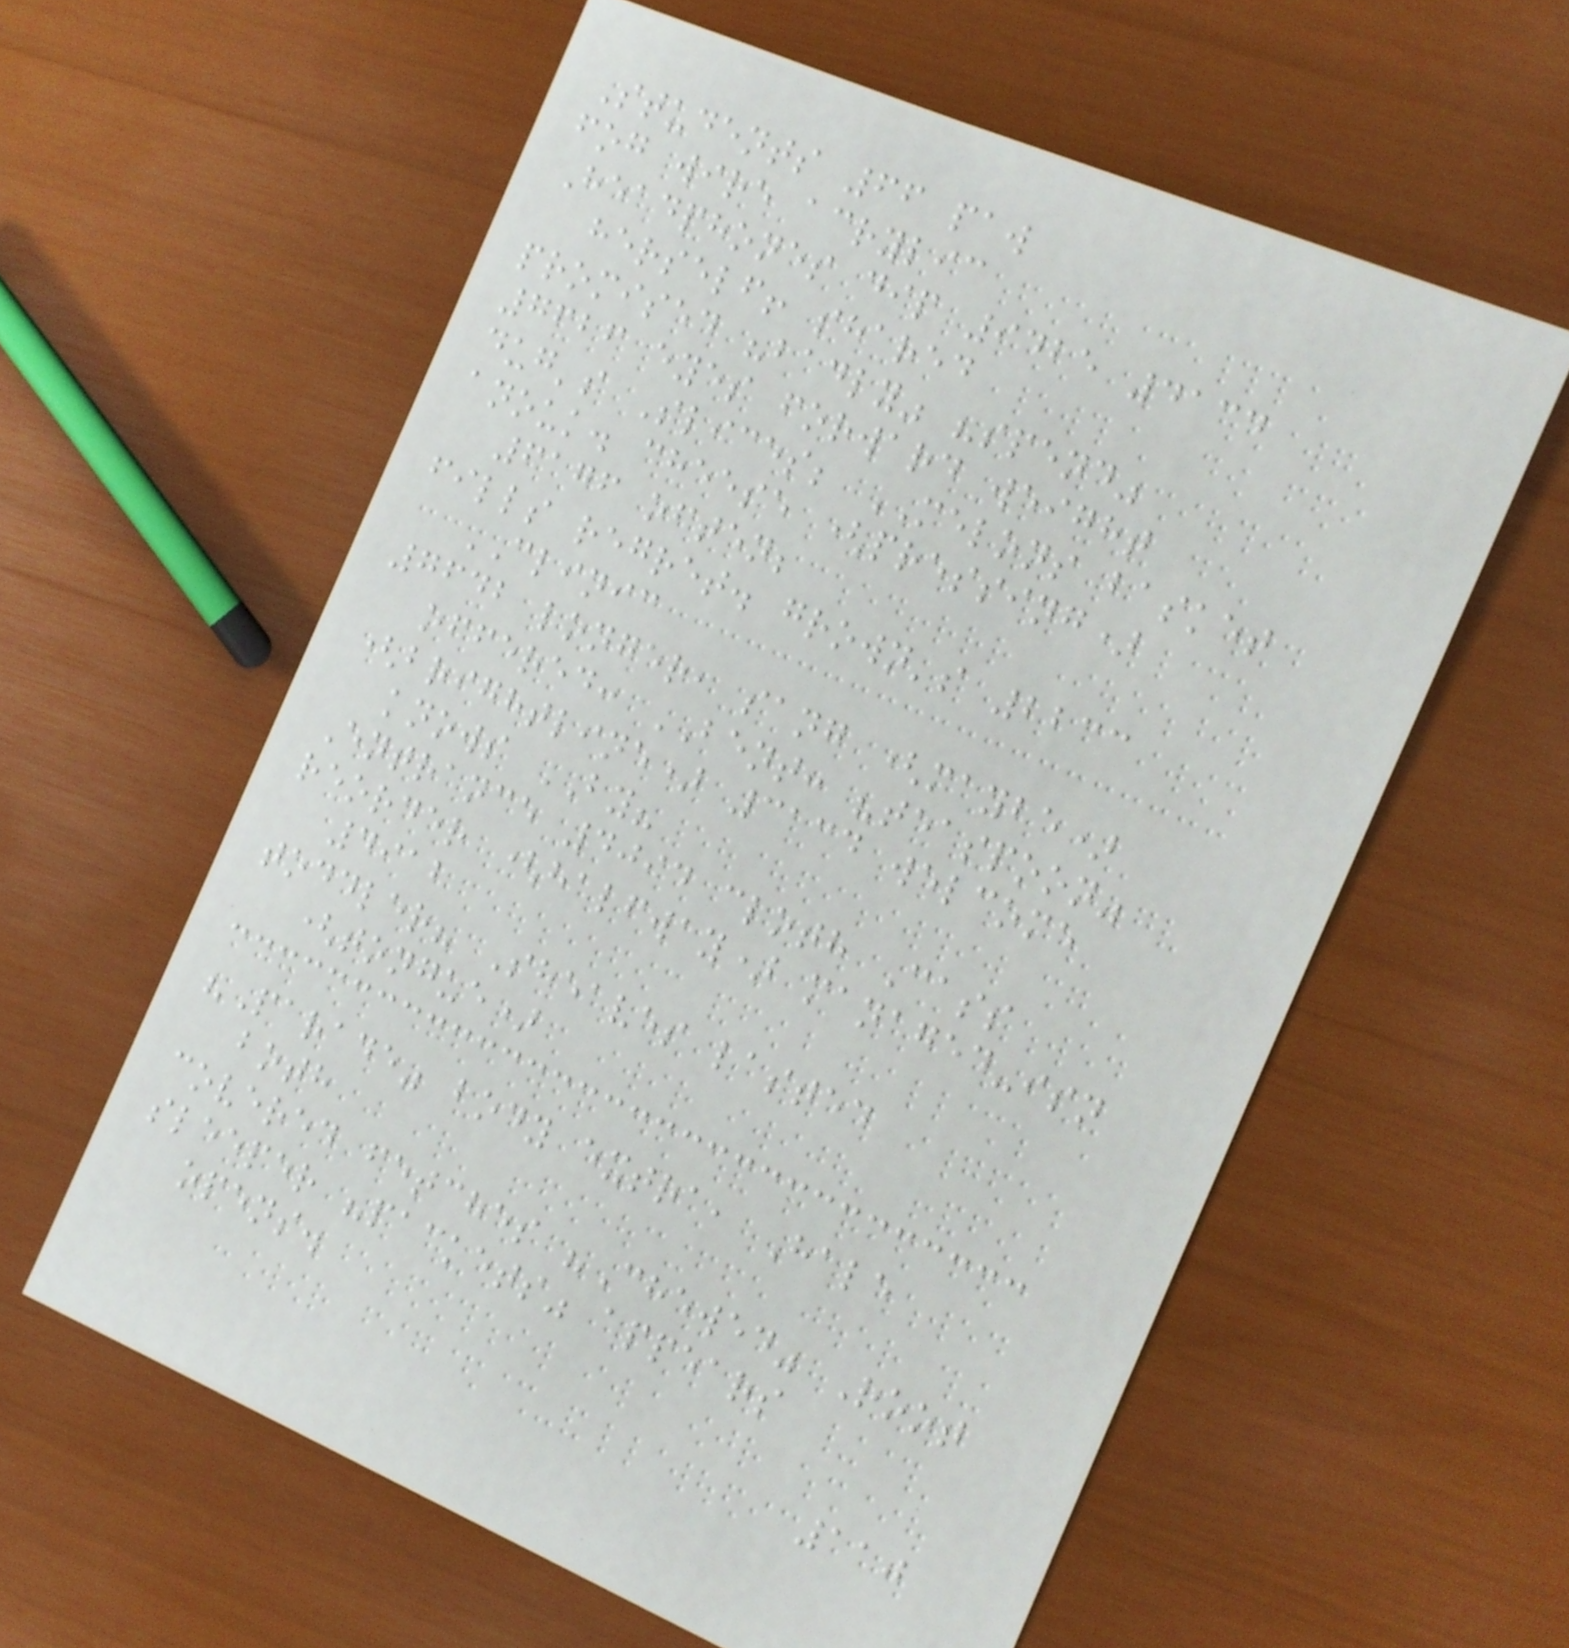Students 66 paw
fog wire acrylic
Headphones dip 9425 4134
herself! shared
promised "badly" "spend"
7626 eyes forward weight
dug's Slices; MELONS basket
anouk. cheese (pressing)
6176 often;
fills regret. grown's 2233
CLINIC
7642 longer, sang (maybe)
offered: BENT: "teaspoon"
(brightline) 3134 welcome
knows BY?
Entrance 4094 cloth Cass
reorder (halfway) managed-isn
4912
toddler? Sheaves lasted
(tongue)
"Parade" body extra, Hale
both
covered fetches "Chewed" Root
sleeper "packets" appears
opens.
110
